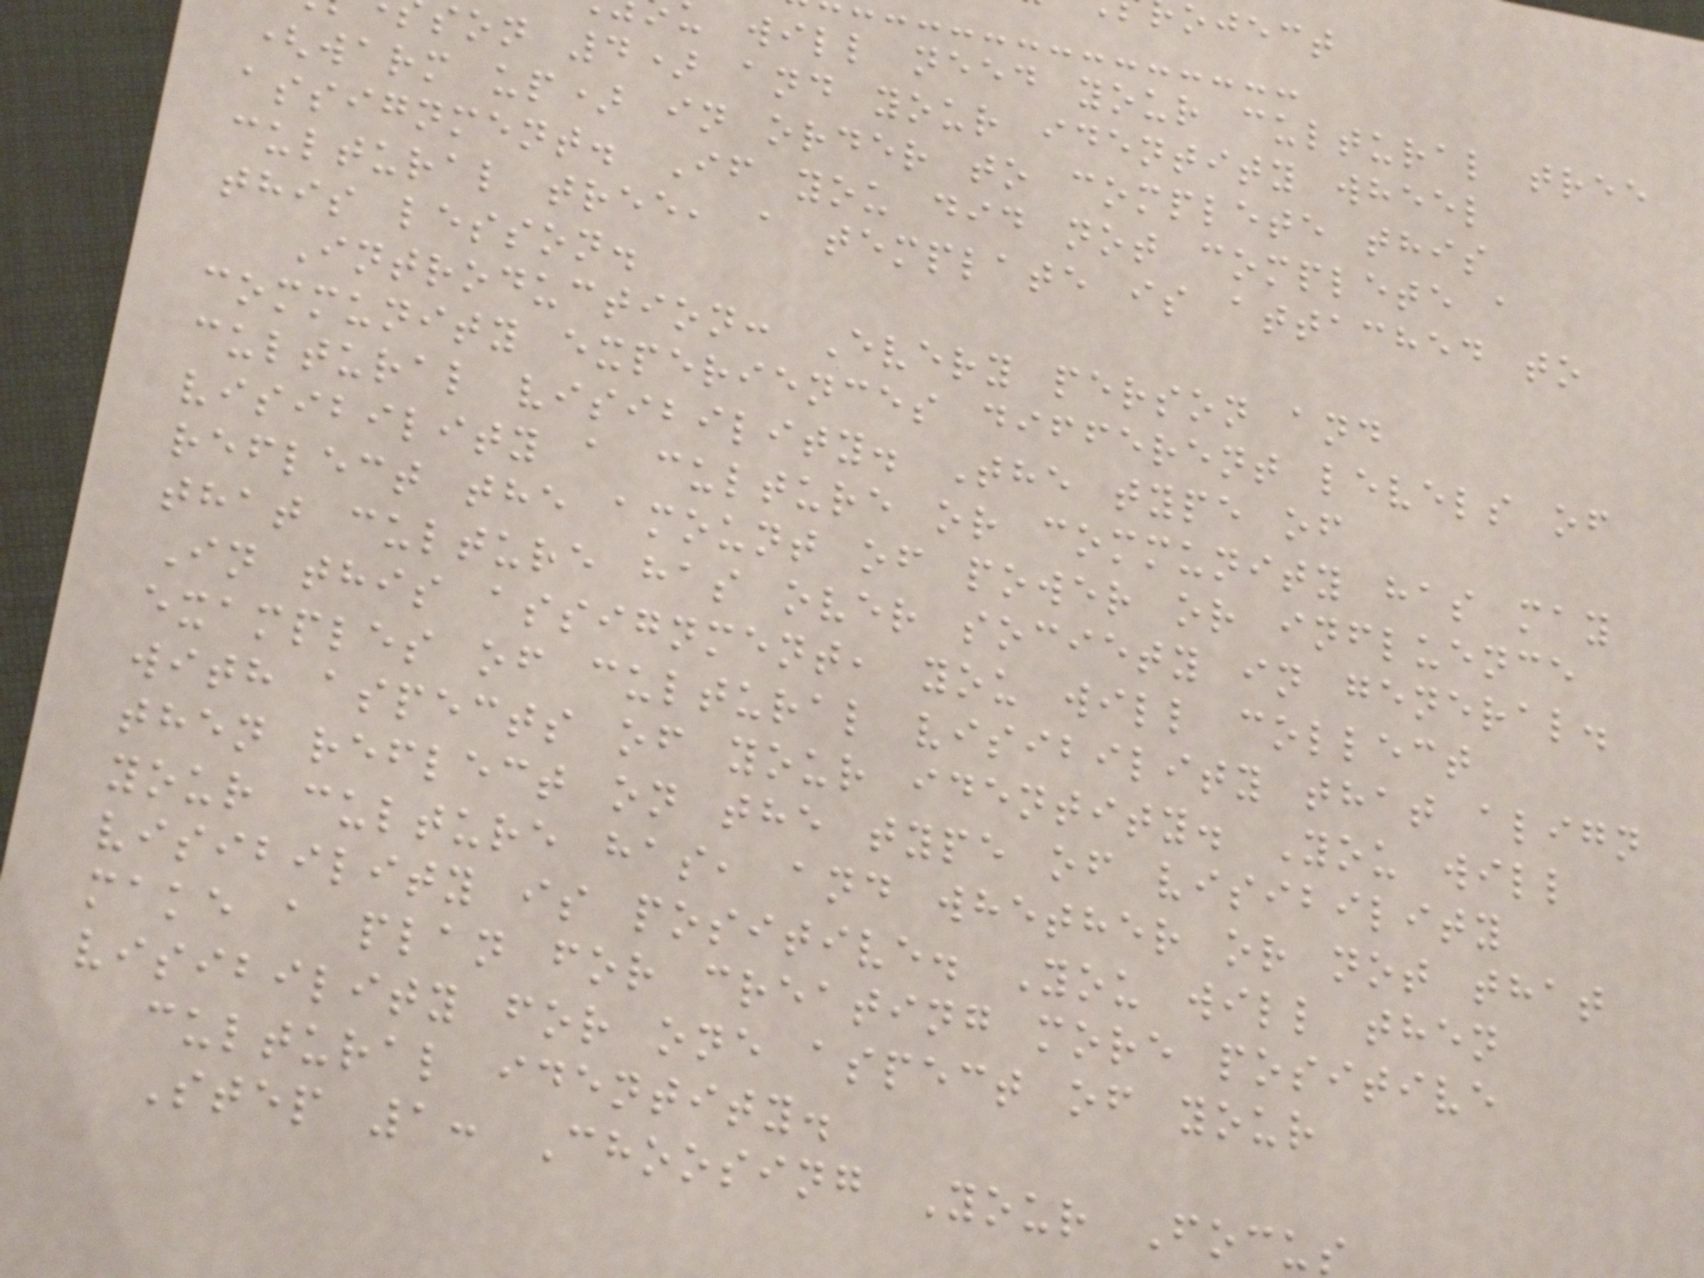will need your cultural tree
son 4) and your identity wheel
(warm up) in order to complete this
assignment. If you did not complete a
cultural tree, a template is attached to
this lesson.
Introduction: Every person and
community experiences different levels of
cultural visibility. The type of
visibility a culture or community has may
reflect the amount of power or influence
that culture has over society in general.
In this assignment, you will collect
examples of cultural visibility that align
with aspects of your identity. You will
then reflect on the type of visibility
your culture has, and whether or not that
visibility is positive. You will then
make a plan for creating more positive
visibility for one aspect of your
cultural identity.
Step 1: Choosing Your Focus
